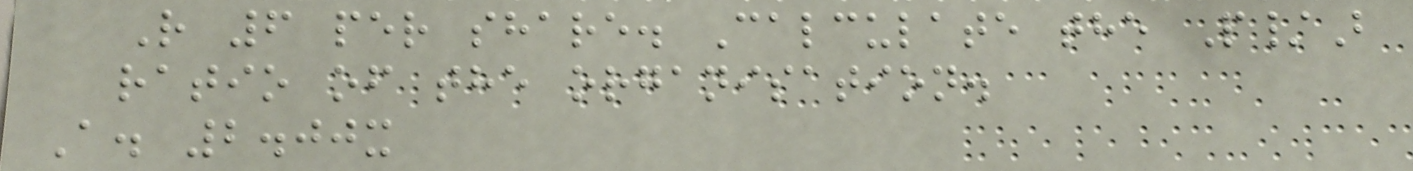R 6 per share. Calculate the P/B
ratio of the organisation.
A. 2.00x
